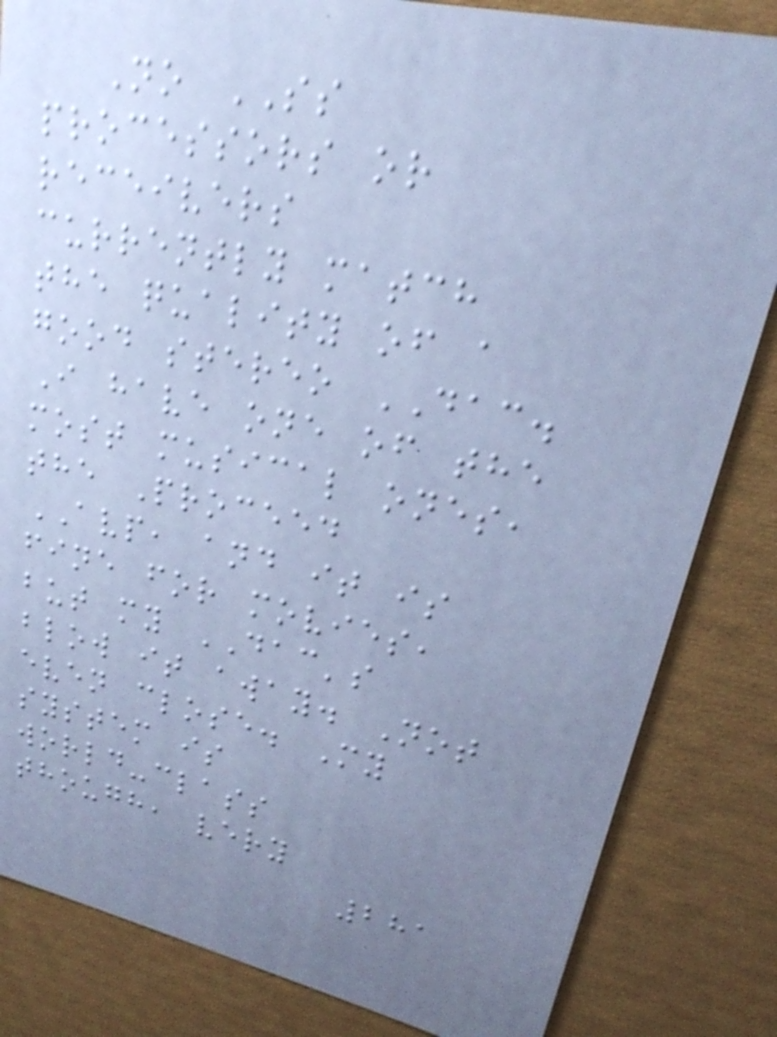No SS
processors or
receivers
currently match
the quality of a
good stereo DAC.
I have one of the
most musical ones,
the Proceed
AVP, and it is
fine for movies,
but my DAC's
blow it away. Not
even close. My
system is
world-class
though, very
281
